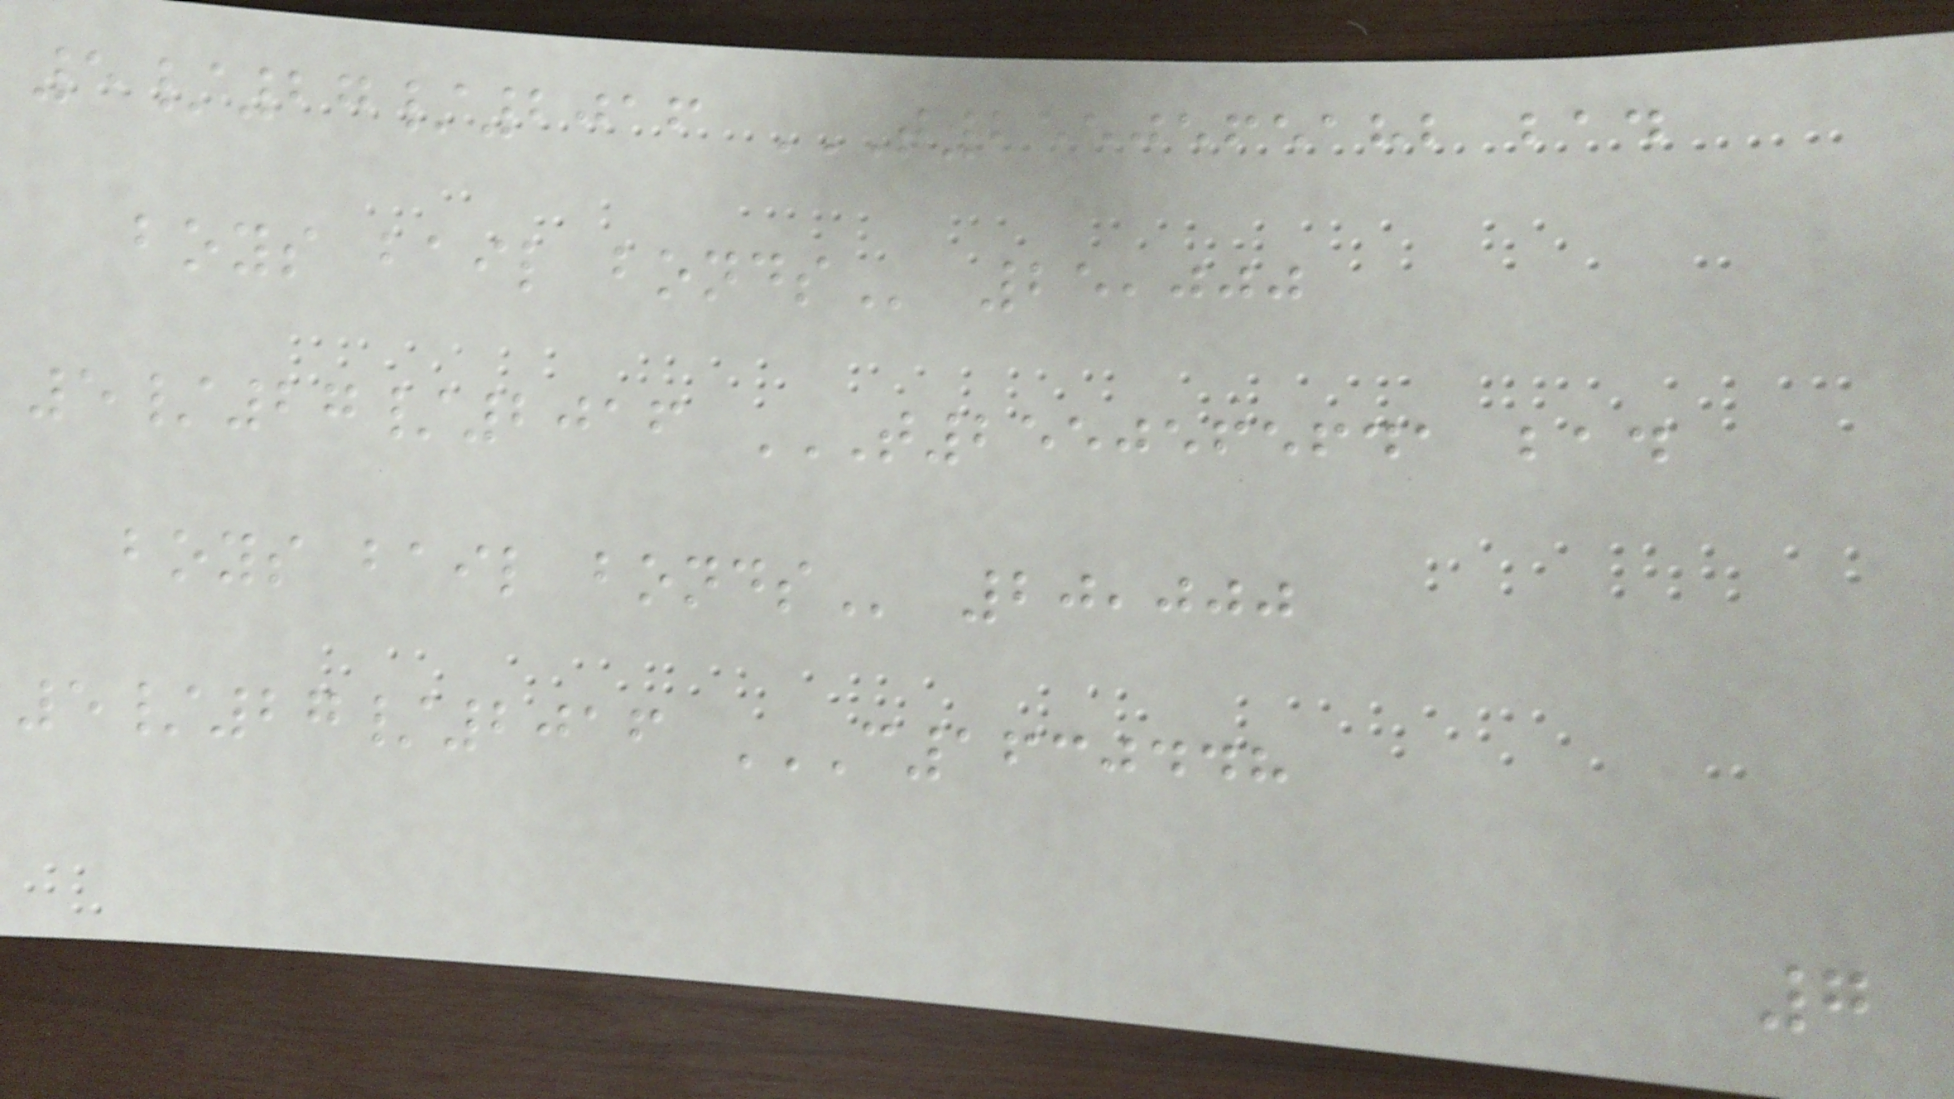5/27/2016 T2550565182 BAD
BOYS BAIL BONDS 25,000
5/27/2016 T2550565641 BAD
BOYS BAIL BONDS 20,000
5/27/2016 C1630448
7
